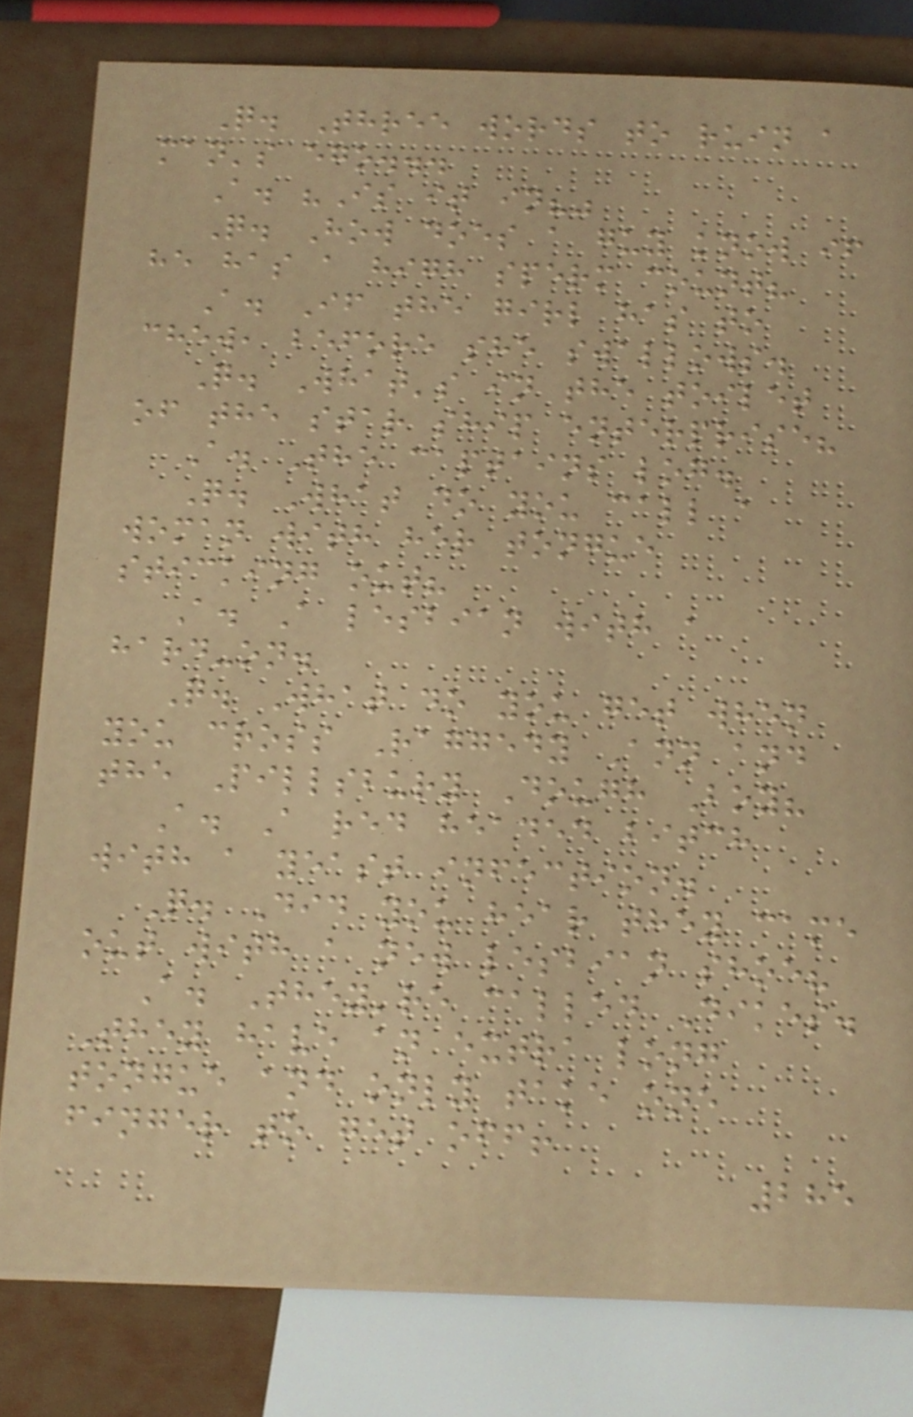Q. Three words to ruin a
man's ego...
A. "Is it in?"
Q. How does a guy know if
he has a high sperm count?
A. If the girl has to
chew, before she swallows.
Q. What's in the toilet
of the star ship enterprise?
A. The captains log.
Q. What do you call a
woman with her tongue
sticking out?
A. A lesbian with a
hard-on.
Q. What do you get when
you cross Raggedy Ann and
the Pillsbury Dough Boy?
A. A red headed bitch
with a yeast infection.
Q. Did you hear they came
out with a new lesbian shoe?
A. They're called Dikes.
They have an extra long
tongue and only take one
finger to get off!
285
